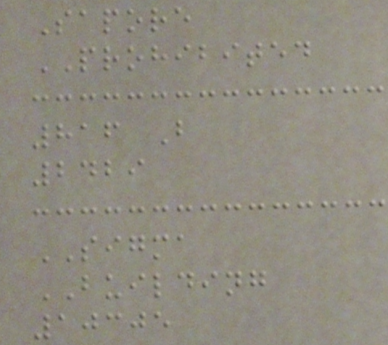Sapore
PROHIBITED
816 B
2429
SIGMA
BUILDING
10305
